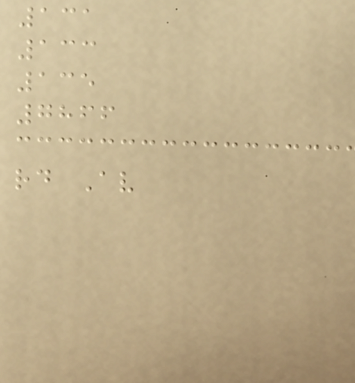131
133
135
7866
rd Av
